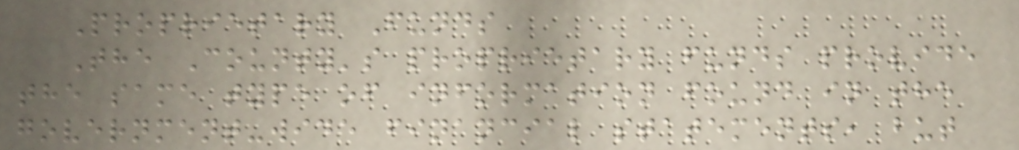Proprietary Funds
The County's proprietary funds provide
the same type of information found in the
government-wide financial statements, but
